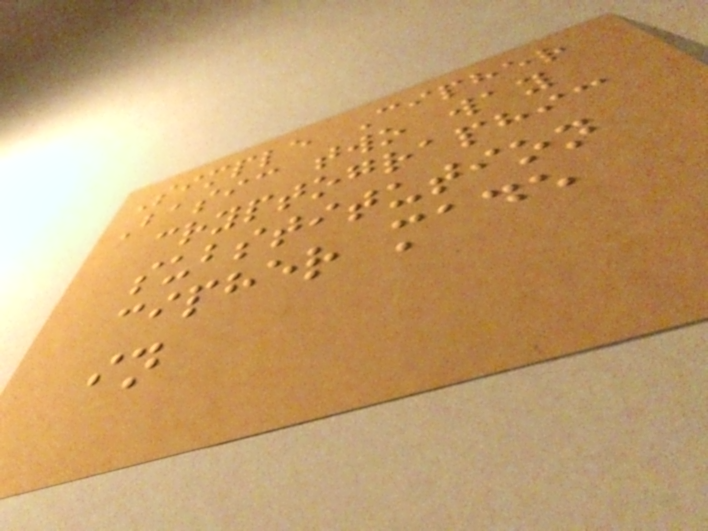Simple Cipher
Basic two way
cryptographic
substitution
cipher made
in
